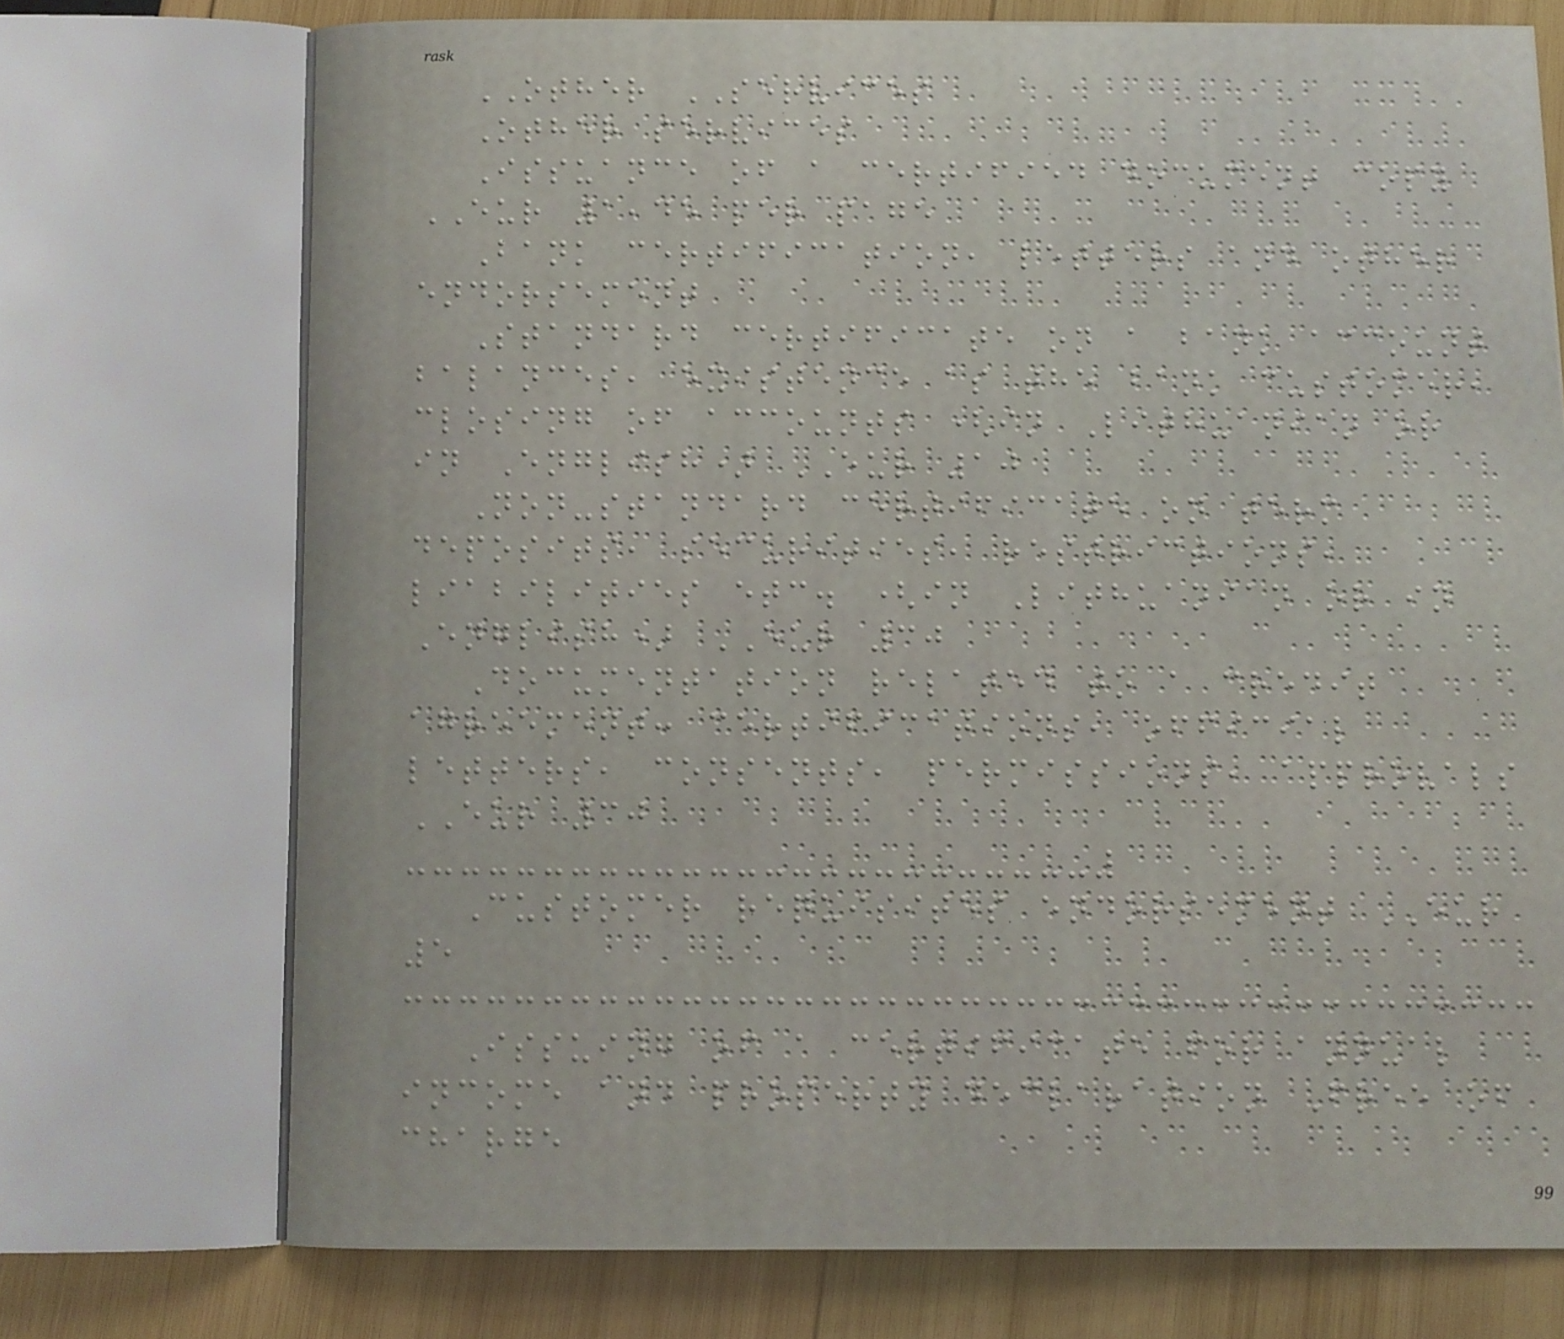OTHER SERVICES
Other services
Issuance of a certified document copy
EUR 1,45 per page
Bank certification, letters and other
endorsement
Standard certificate on a bank account
balances, existence as the bank customer,
closing of accounts (in Lithuanian or
in English) EUR 10
Non-standard certificate on term
deposits, securities, restrictions,
liabilities etc. (in Lithuanian or in
English) EUR 30
Documentation related to a credit
agreement: certifications, official
letters, consents, permissions, approvals
EUR 30
Customer requisites endorsement EUR
5
Issuing of a certificate for annual
income and property declaration Free of
charge
